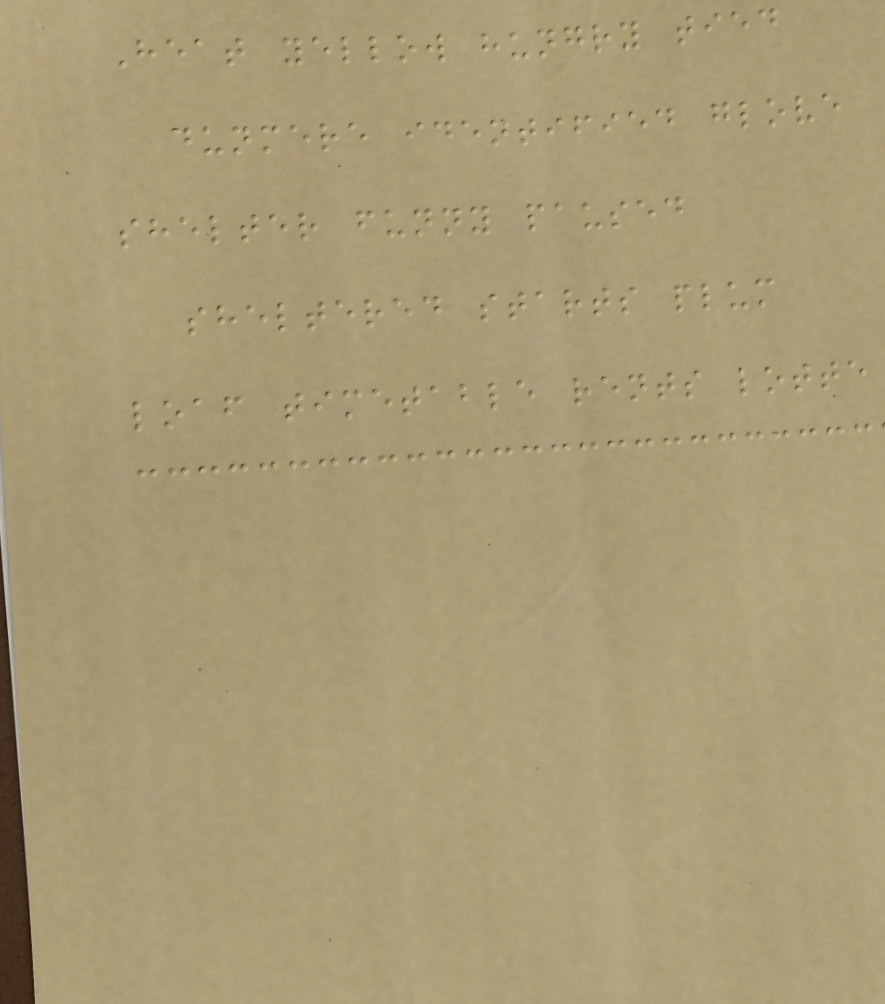Heat yellow hungry tied
dunmere identified glove
shelter funny paused
sheltered starts plum
loaf timetable rents lotte
